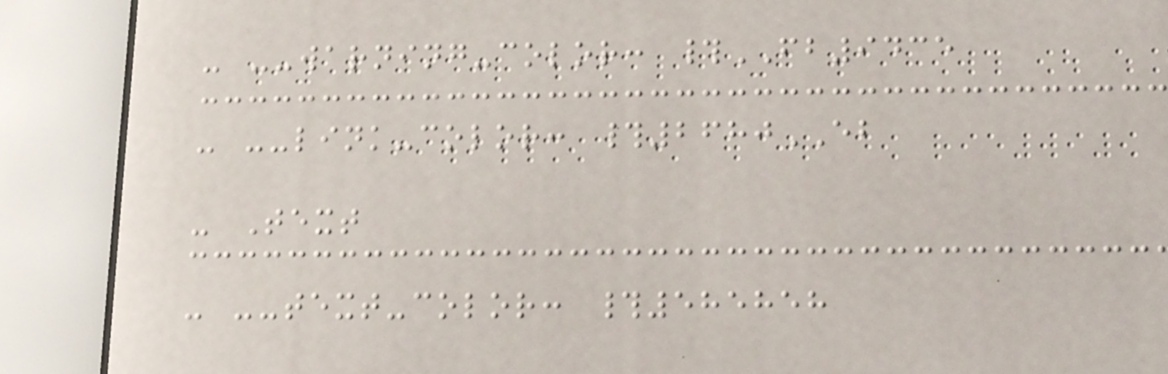- --warning-color: #FB9435
- --link-color: #2680EB
- Text
- --text-color: #585858
